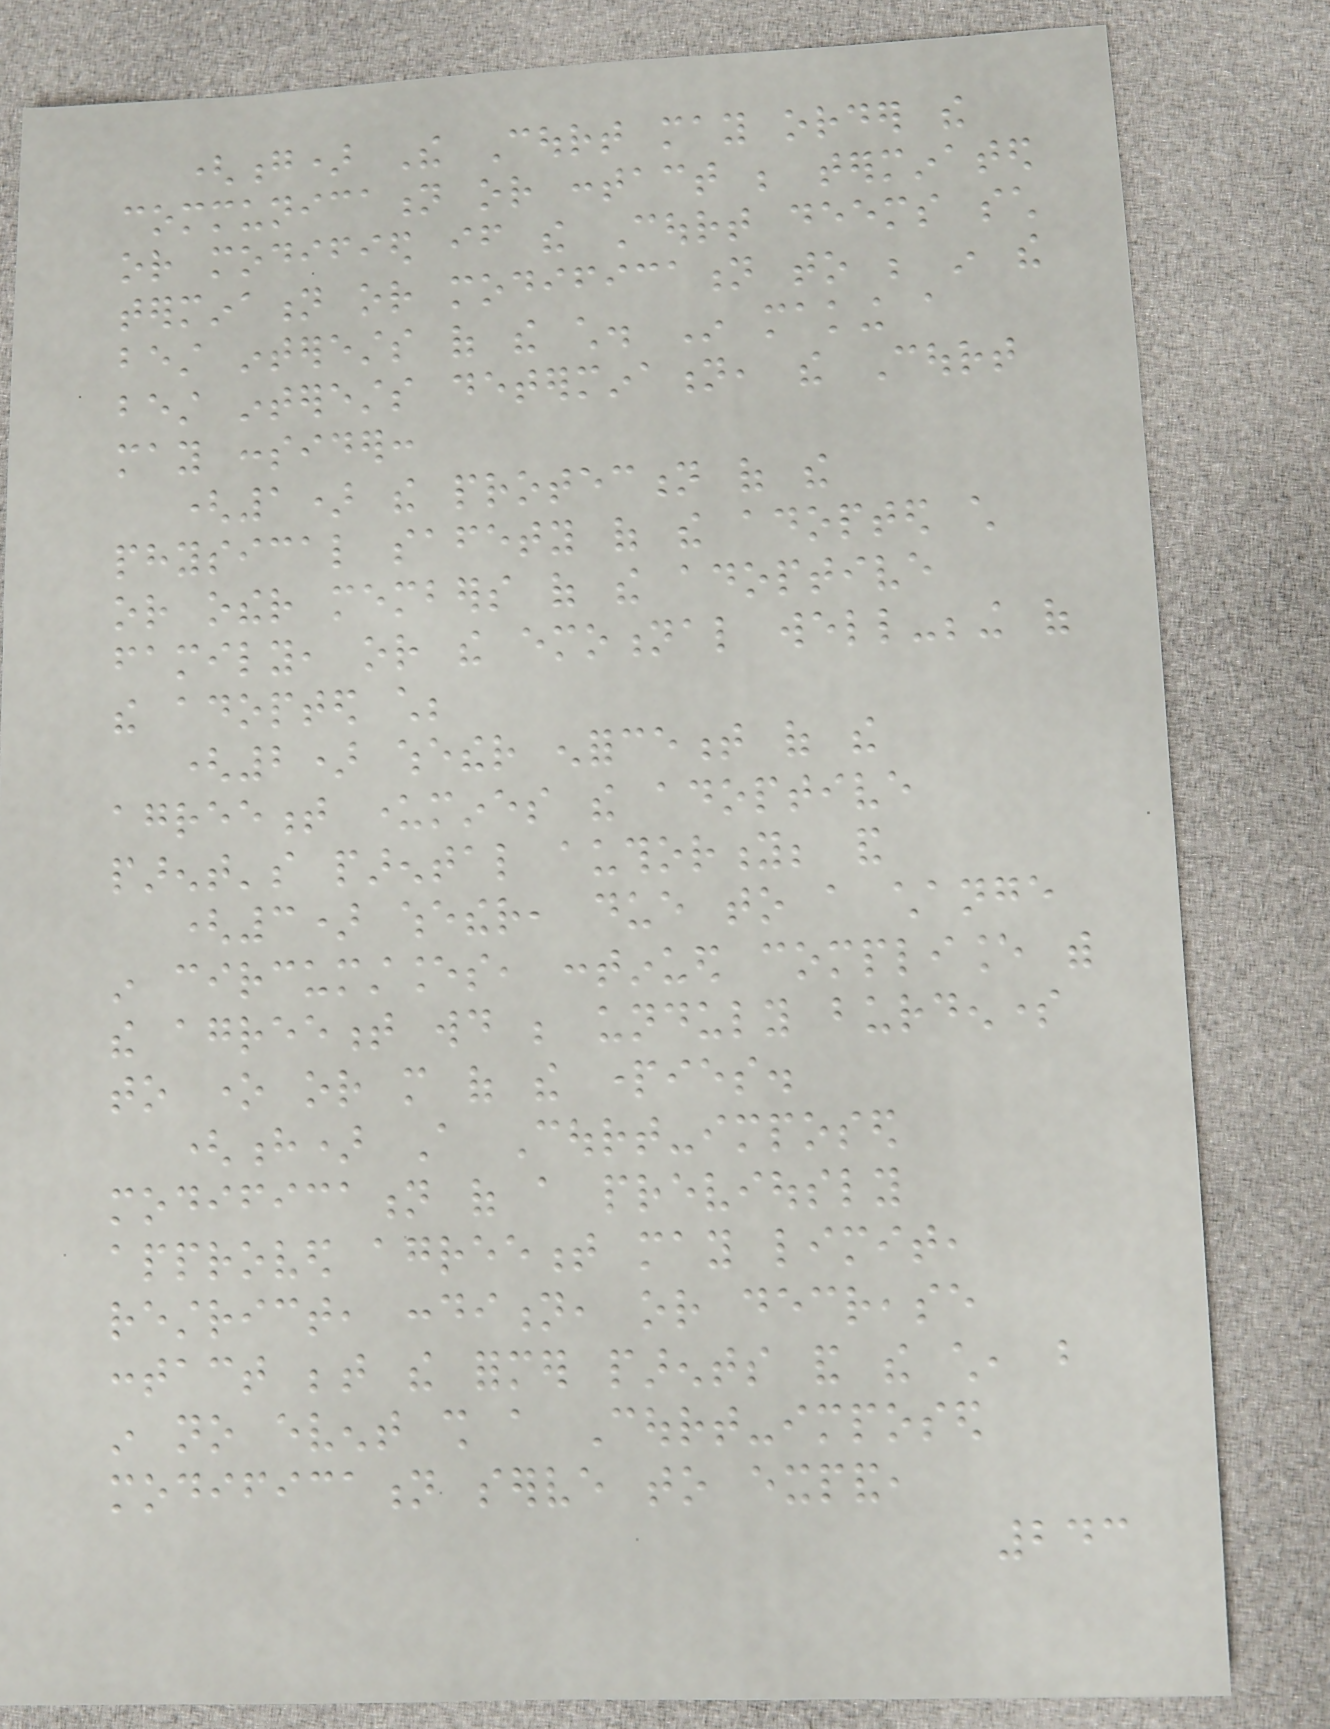(g) The Court may order the
communication or contact be terminated
or modified if the Court deems such
termination or modification to be in the
best interests of the child. In making a
best interests determination, the Court
may consider:
(1) the protection of the
physical safety of the adopted child
or other members of the adoptive
family, or the emotional well-being of
the adopted child;
(2) whether enforcement of the
agreement undermines the adoptive
parent's parental authority; and
(3) whether, due to a change
in circumstances, continued compliance with
the agreement would be unduly burdensome
to one or more of the parties.
(h) A Court-imposed
modification of a previously
approved agreement may limit,
restrict, condition, or decrease
contact between the former parents and the child, but
in no event shall a Court-imposed
modification serve to expand,
243
